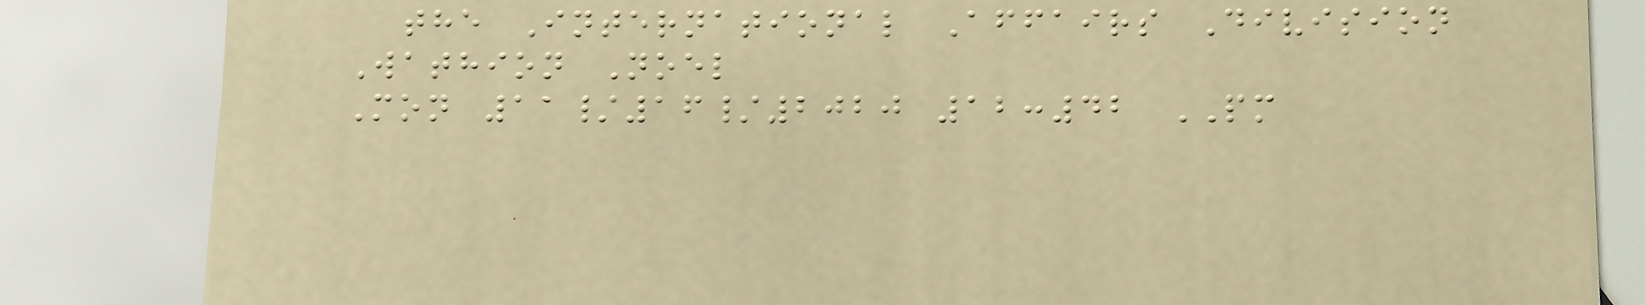the International Affairs Division
Wathion Noel
Mon 11/16/2020 12:42 PM
